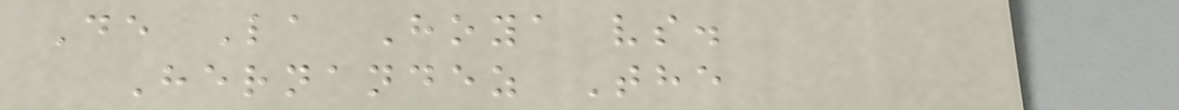De La Hoya vs.
Hernandez The
